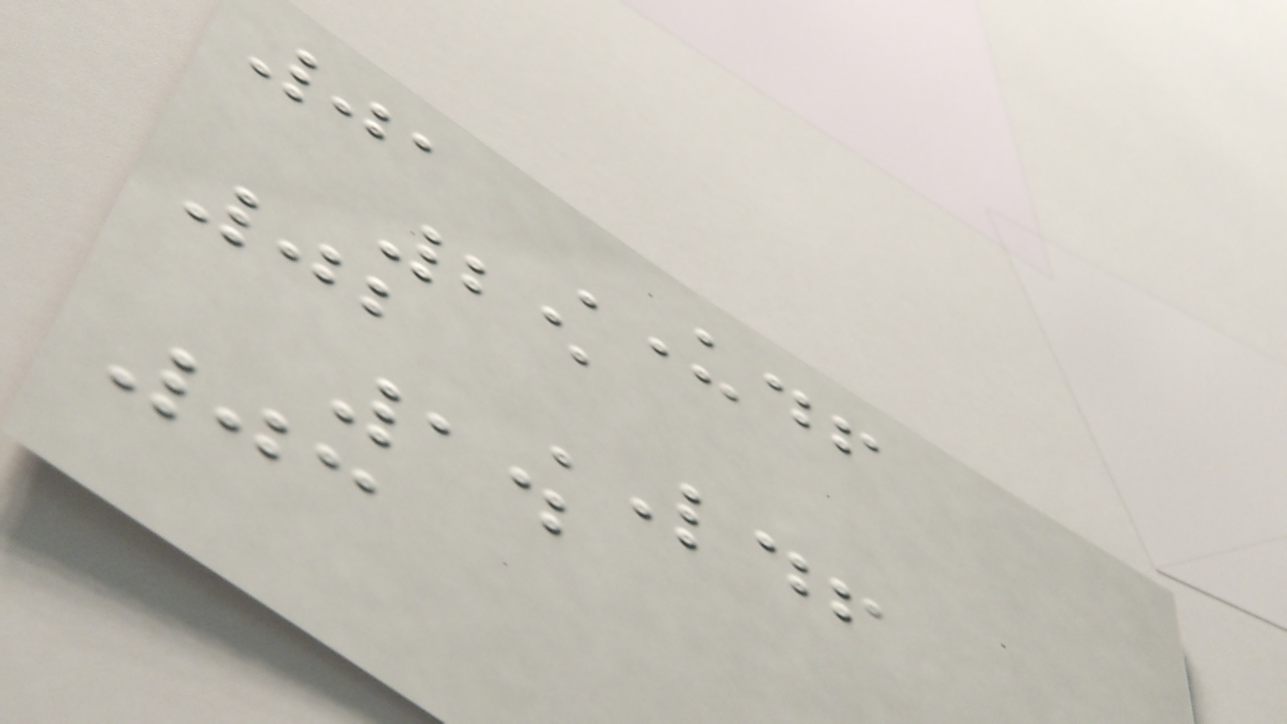01 UDF
25
02 LDF
14
03
